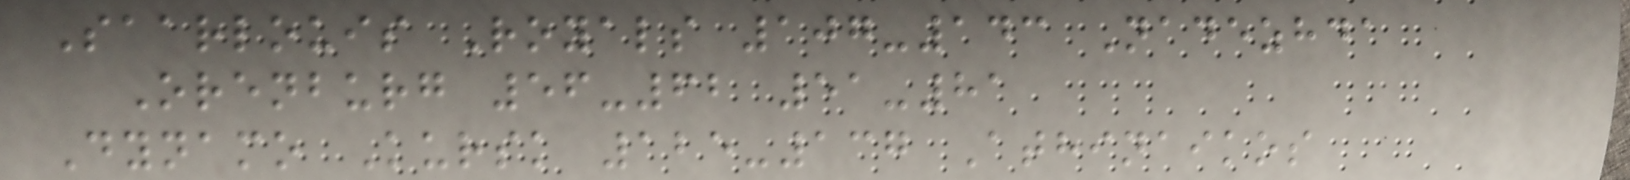Saarlouis Royals 107-143 Nadezhda
Orenburg 56-62 51-81
Dynamo Kursk 125-137 Athinaikos
